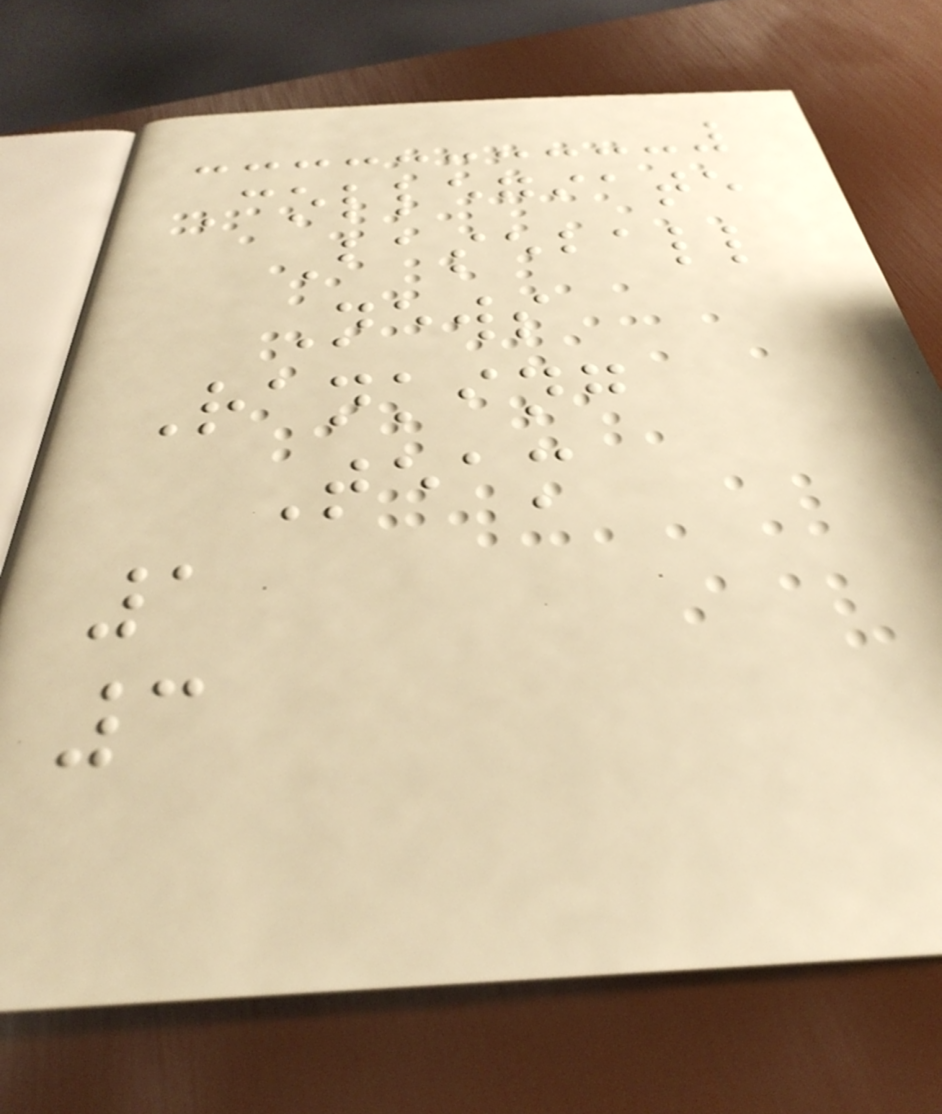Collegiate
Baseball
News
Ranking
Team
1
3
